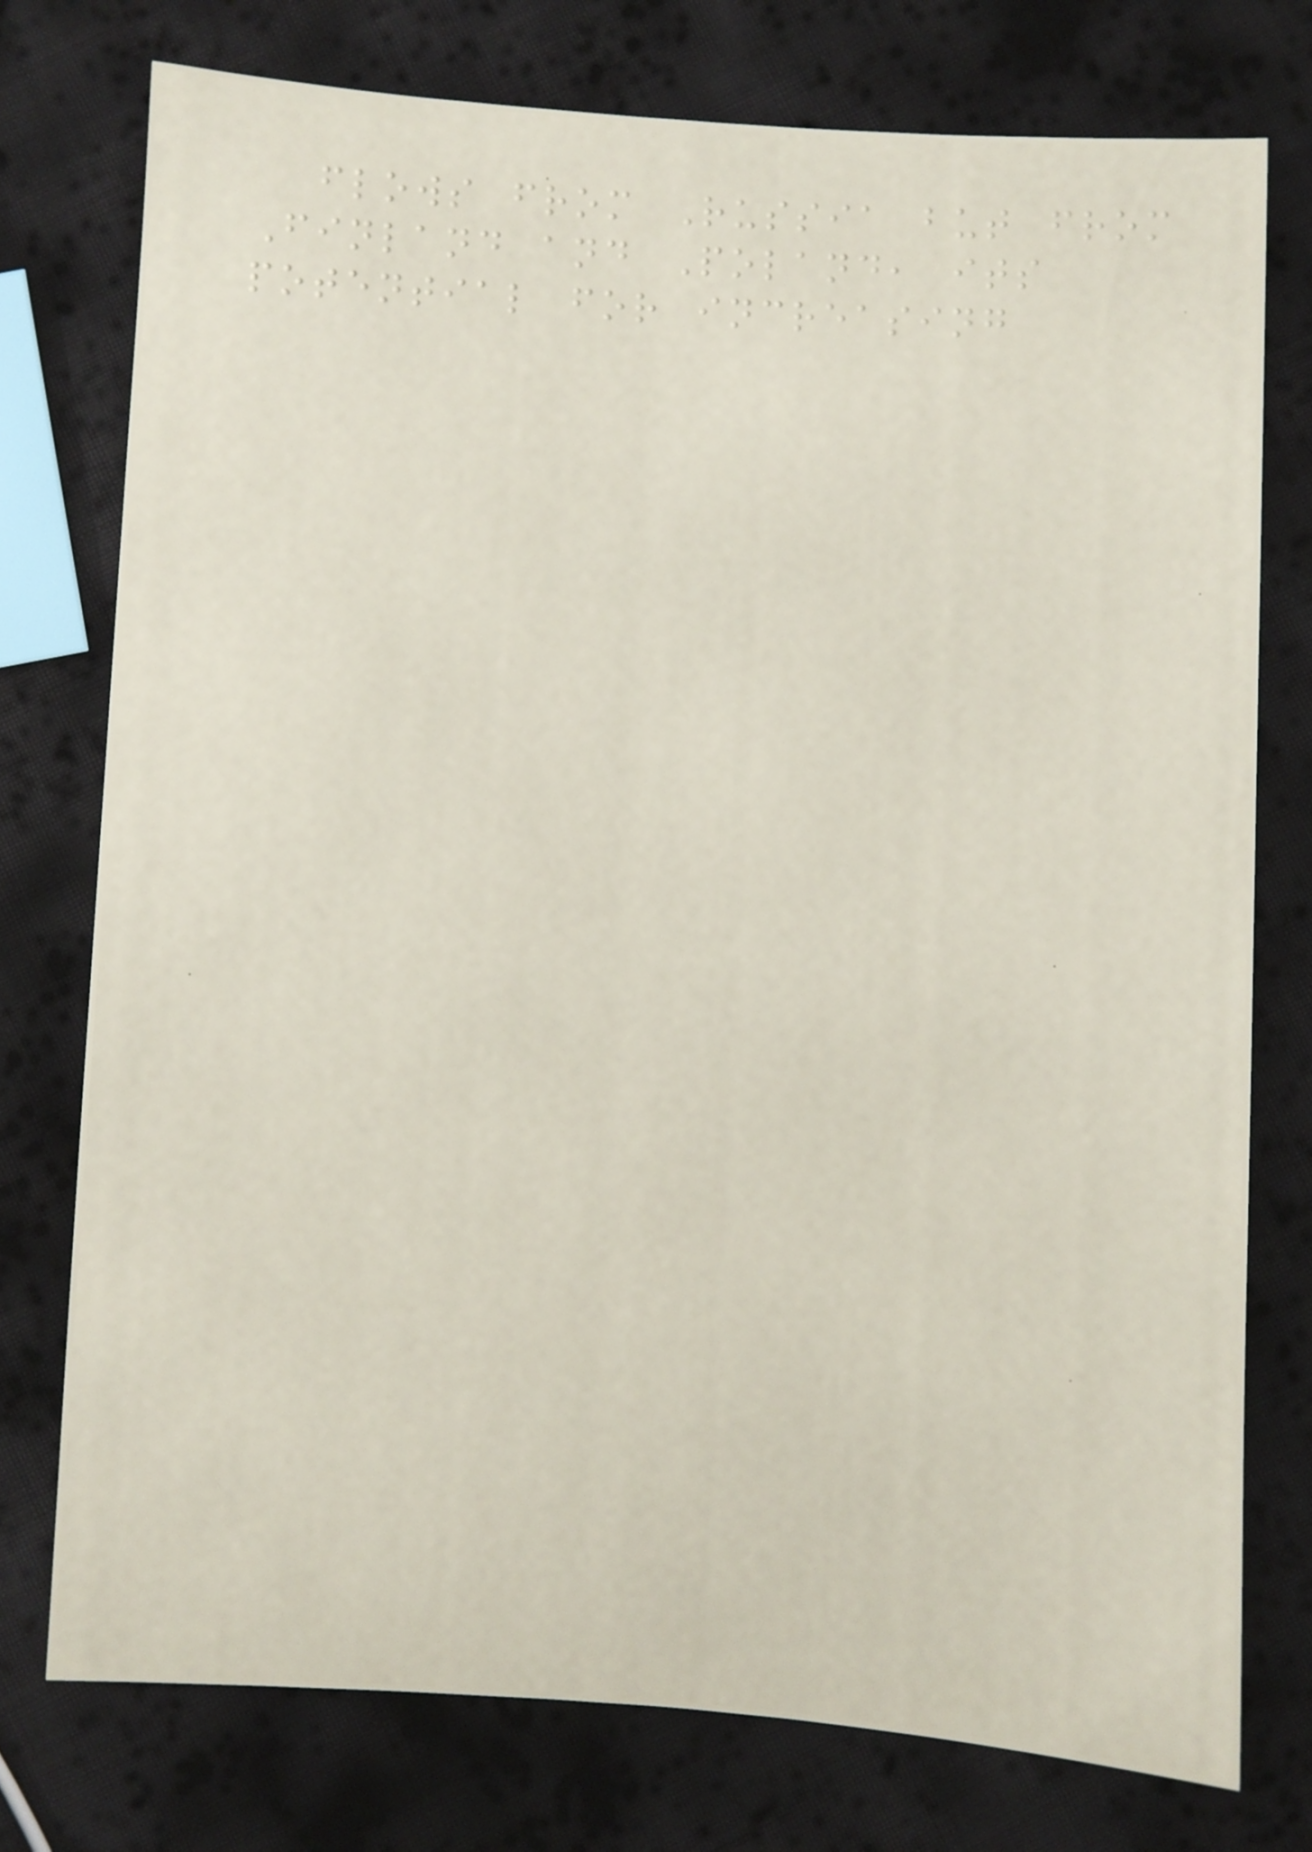flows from Russia but from
Finland and Poland, its
potential for increasing
